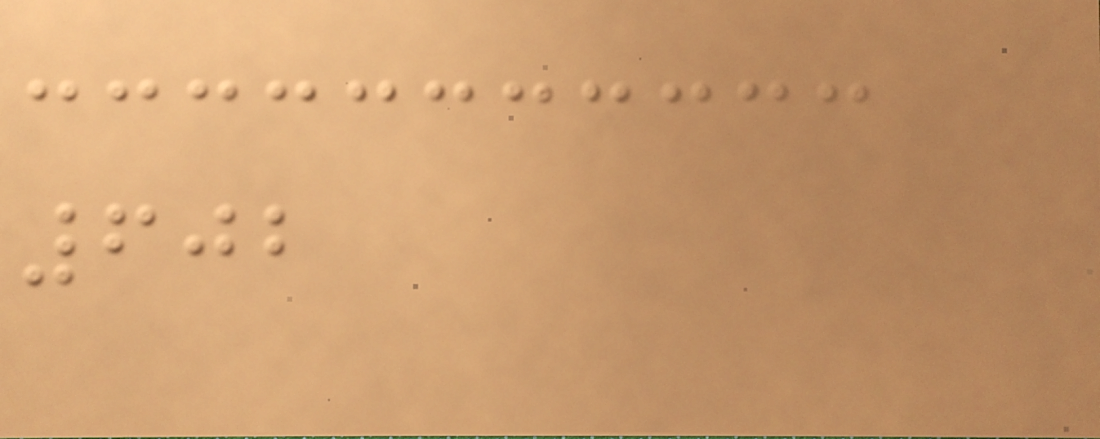602
